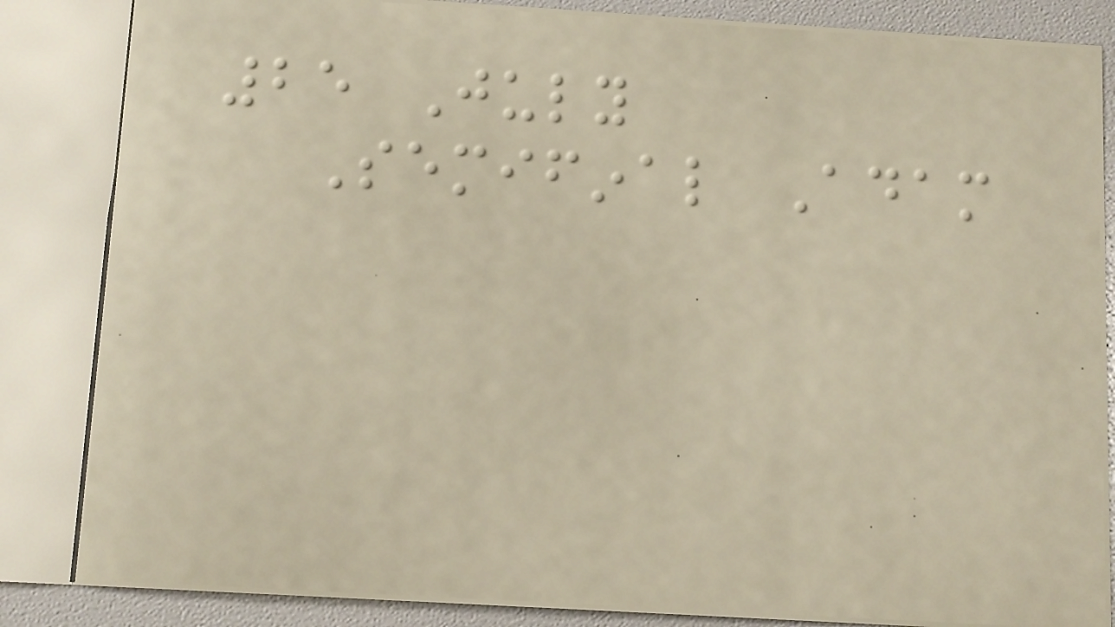25 July
Semifinal Adam
